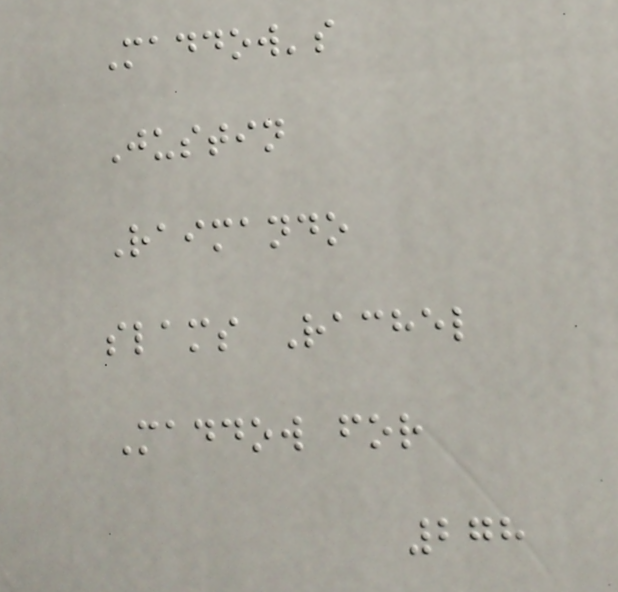Maddow's
Justin
Raimando
slams Rachel
Maddow for
278
